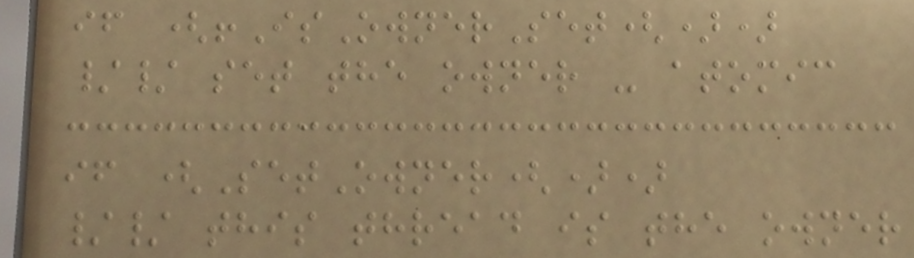if (!IsOwnerSet())
// set the owner - atomic
if (SetOwner())
// this thread is the owner
